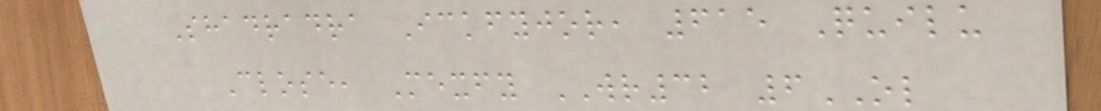Shadradra Ickfyjor, 615 Quilu
Close, Mexfy WR32 6OL
